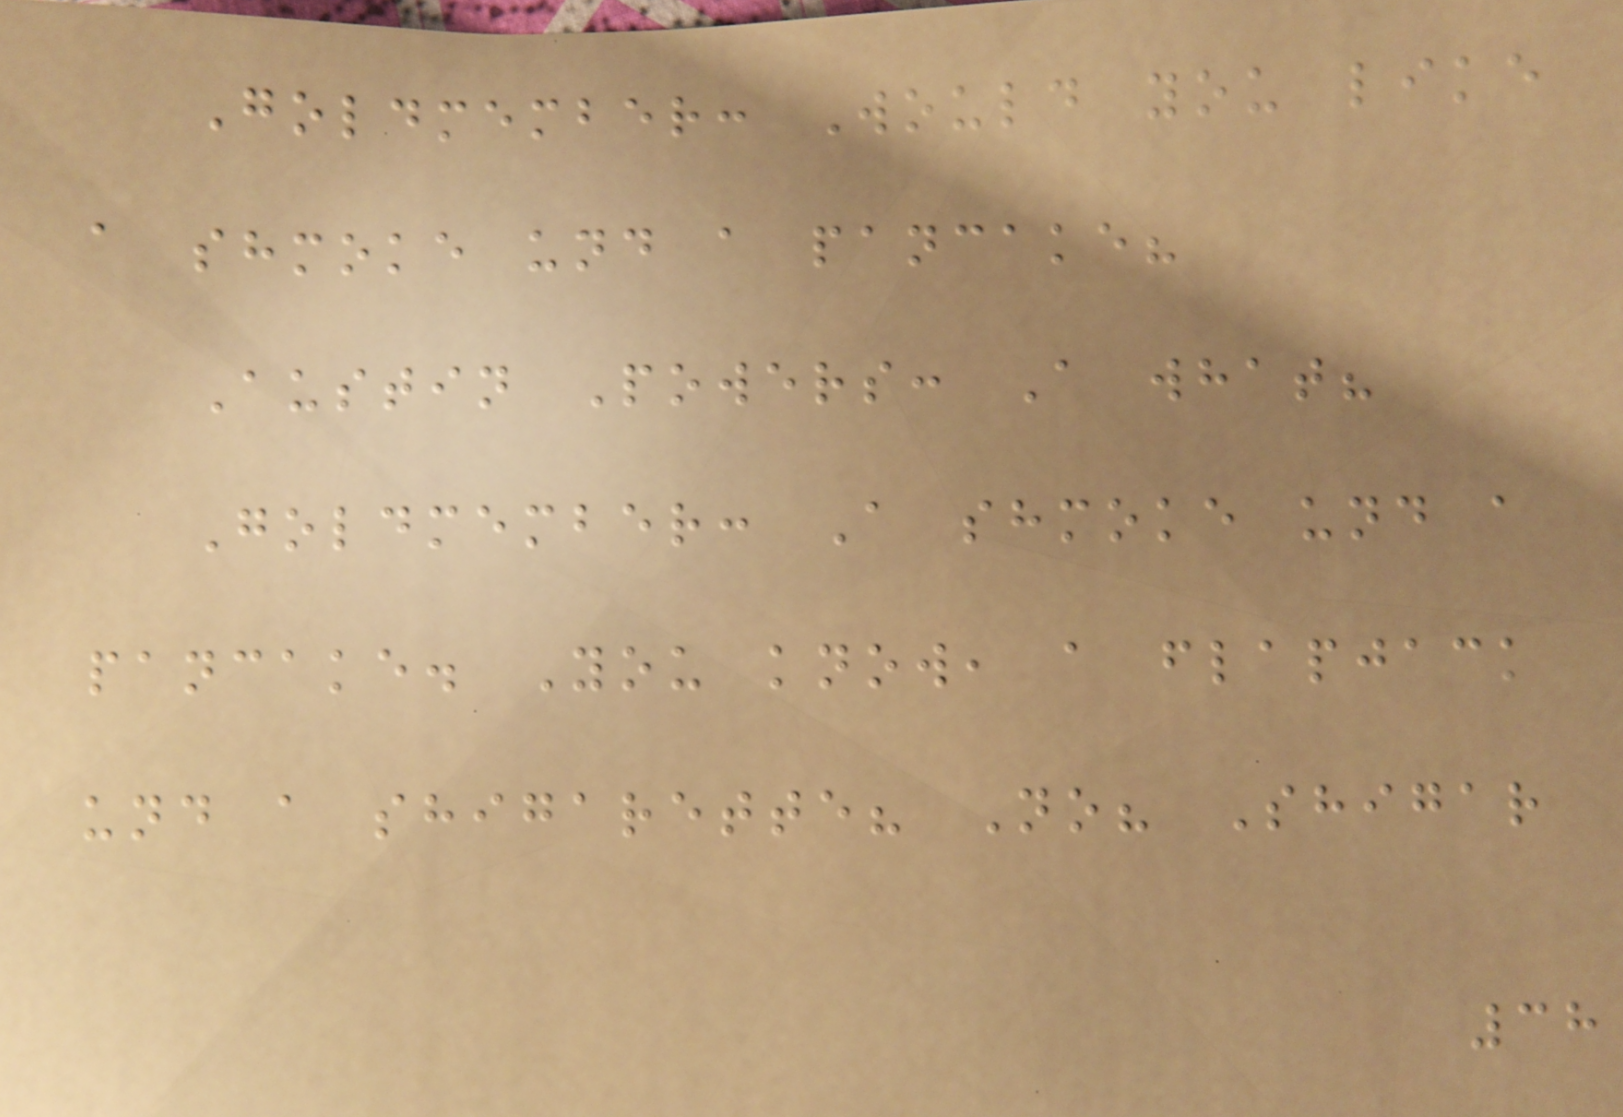Goldmember: Would you like
a shmoke und a pancake?
Austin Powers: A what?
Goldmember: A shmoke und a
pancake. You know, a flapjack
und a shigarette? No? Shigar
38
